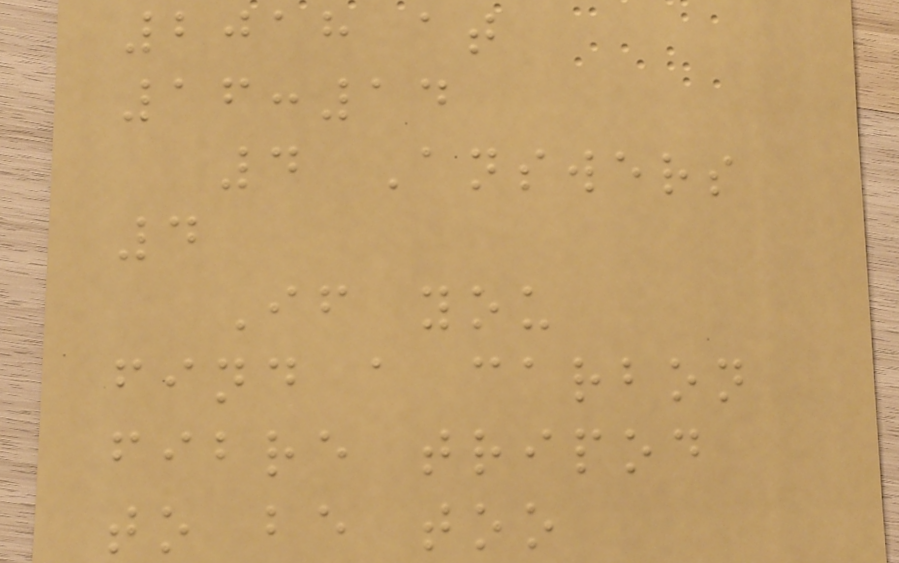2018 at
16:14
4 Answers
4
If you
find a carbon
fibre tripod
to be too
